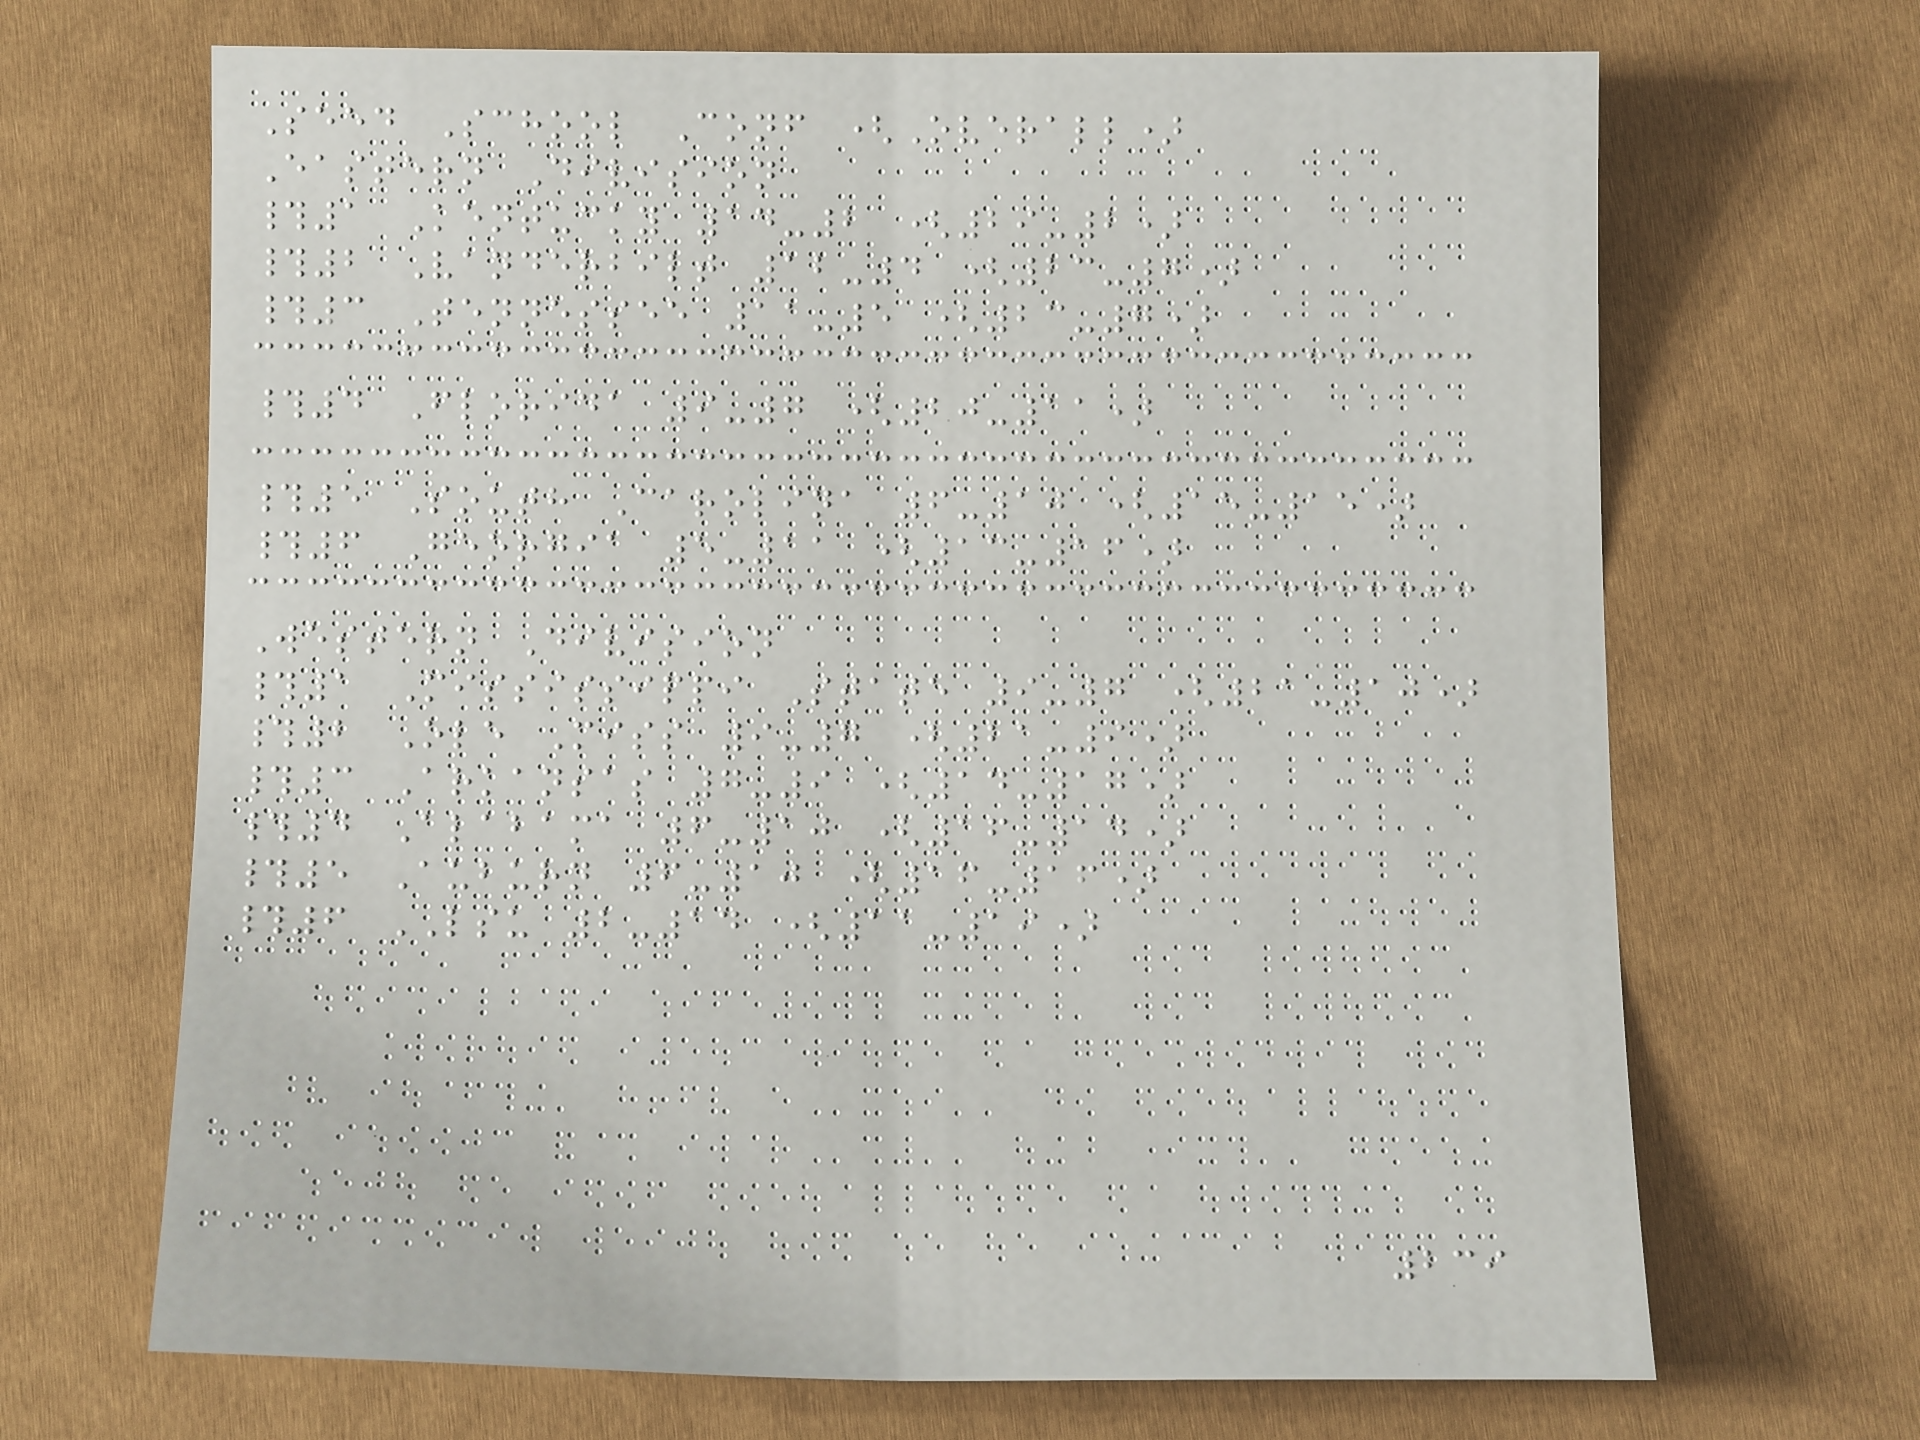Seed School Conf (Overall)
Eastern Division
#1 Kentucky 14-2 (29-2)
#2 Vanderbilt 12-4 (23-7)
#3 Tennessee 11-5 (23-7)
#4 Florida 9-7 (20-11)
#5 South Carolina 6-10 (15-15)
#6 Georgia 5-11 (13-16)
Western Division
#1 Mississippi State 9-7 (21-10)
#2 Ole Miss 9-7 (21-9)
#3 Arkansas 7-9 (14-17)
#4 Alabama 6-10 (16-14)
#5 Auburn 6-10 (16-16)
#6 LSU 2-14 (11-19)
239
